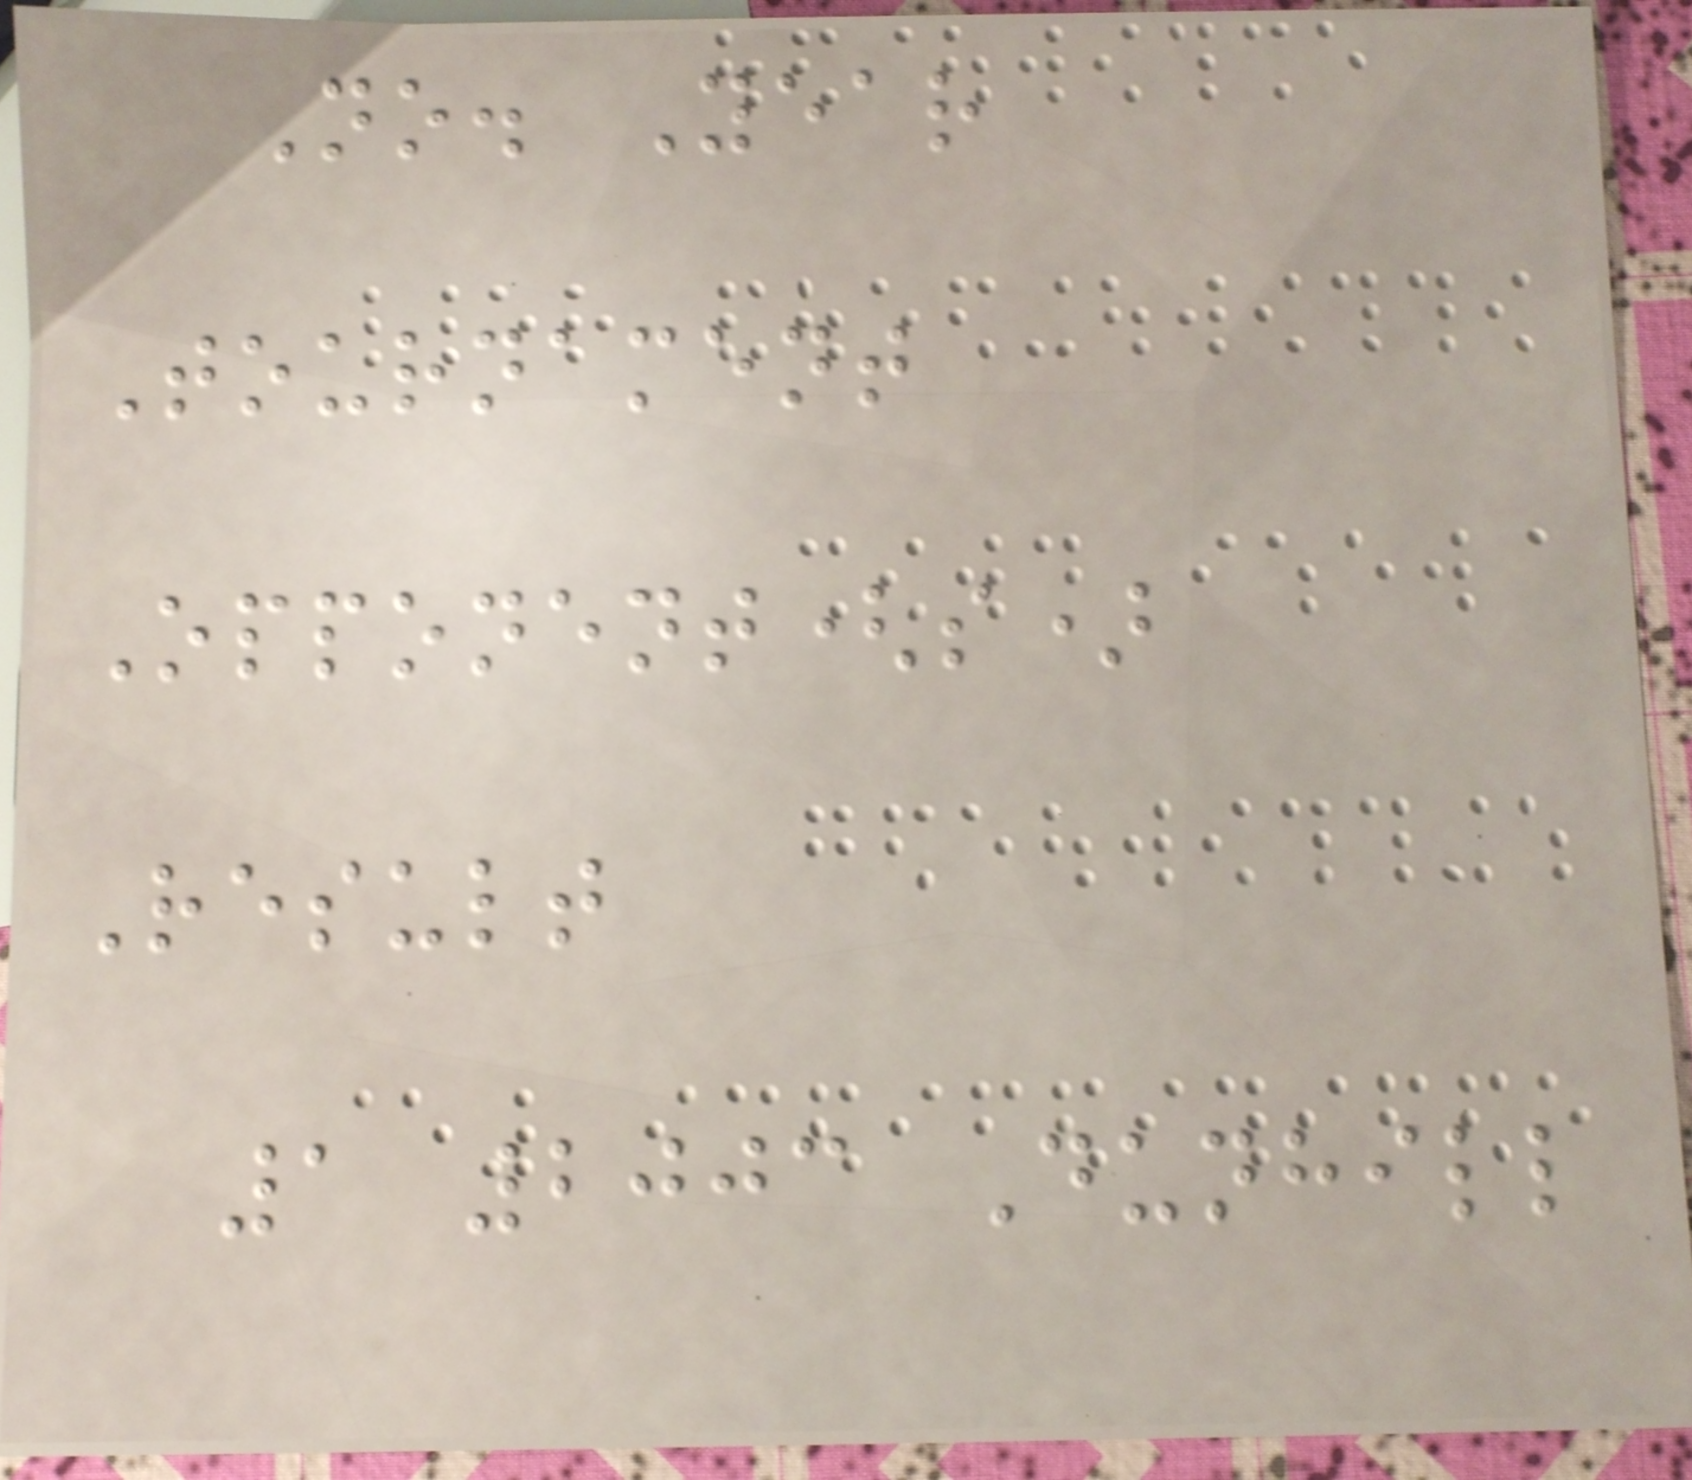No. Year
Tournament
Opponent(s)
Result
1 2003 Dunhill
